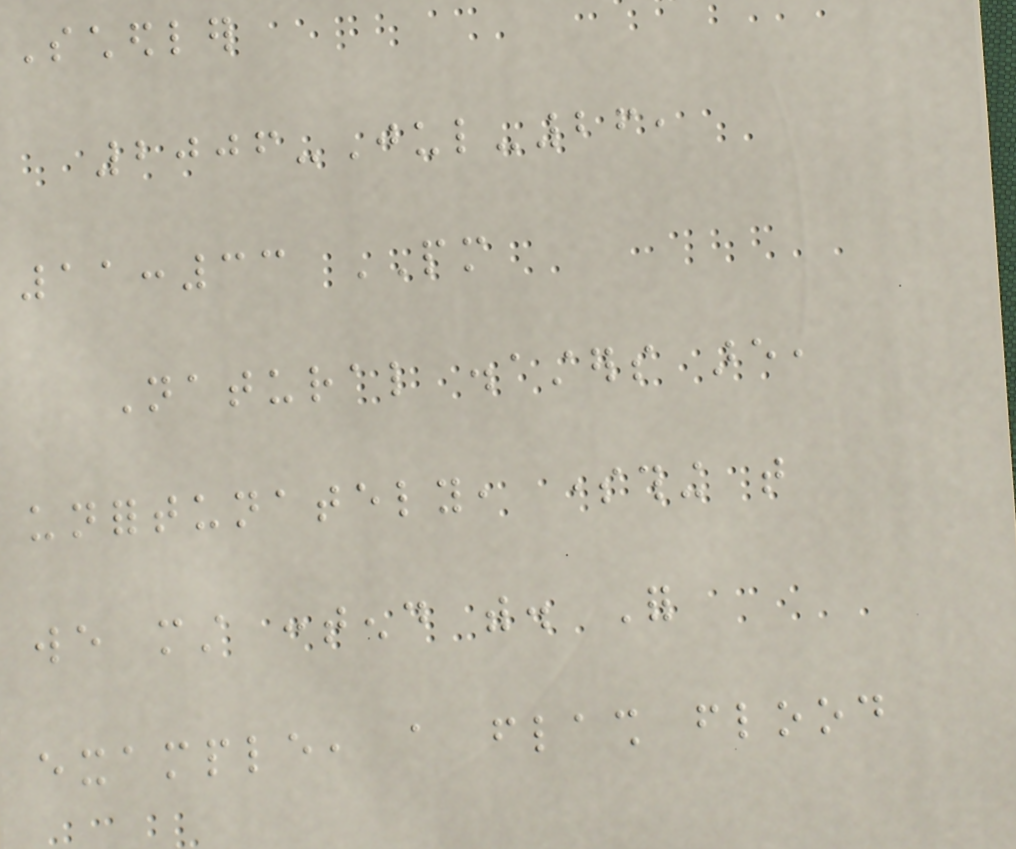Schedler
2006-Jul-26,
11:33 PM
Natural disasters are,
unfortunately, something that
we must contend with. For
example, a flash flood
